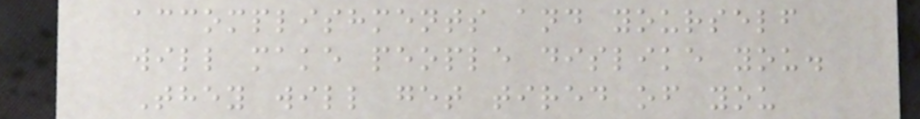accomplishments and yourself
will make people dislike you.
They will get tired of you
